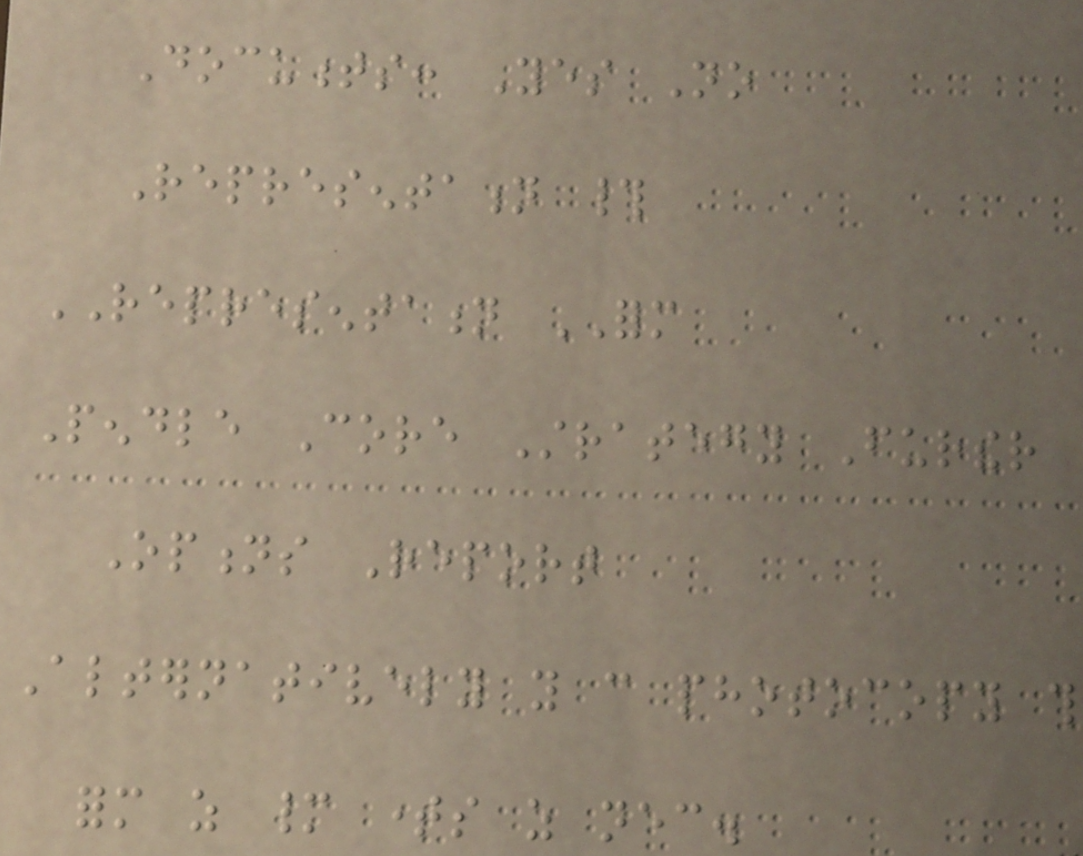Documents: Yes No
Representation #
REPRESENTATION FORM
Pendle Core Strategy Further
Options Report
Alternatively you can photocopy this
form as many times as necessary.
